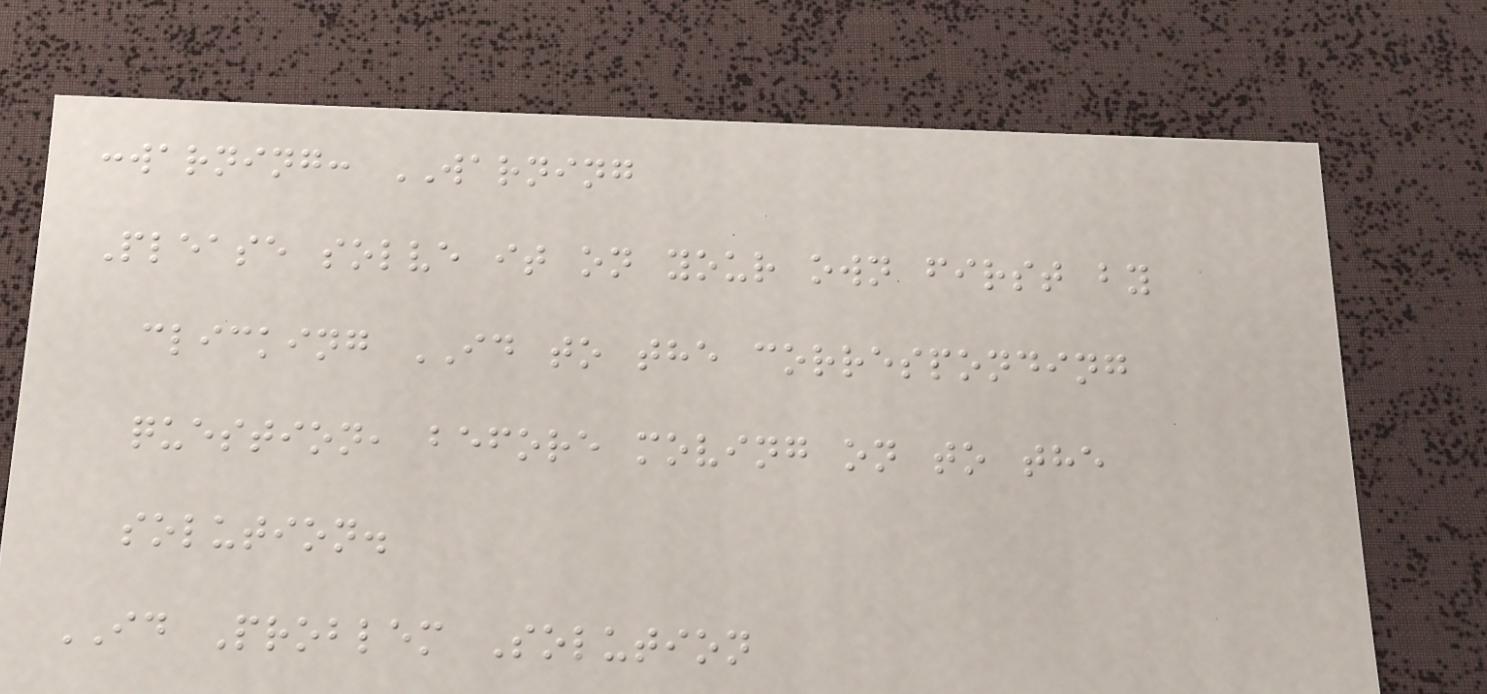:warning: WARNING
Please solve it on your own first by
clicking ID to the corresponding
question, before moving on to the
solution.
ID Problem Solution
